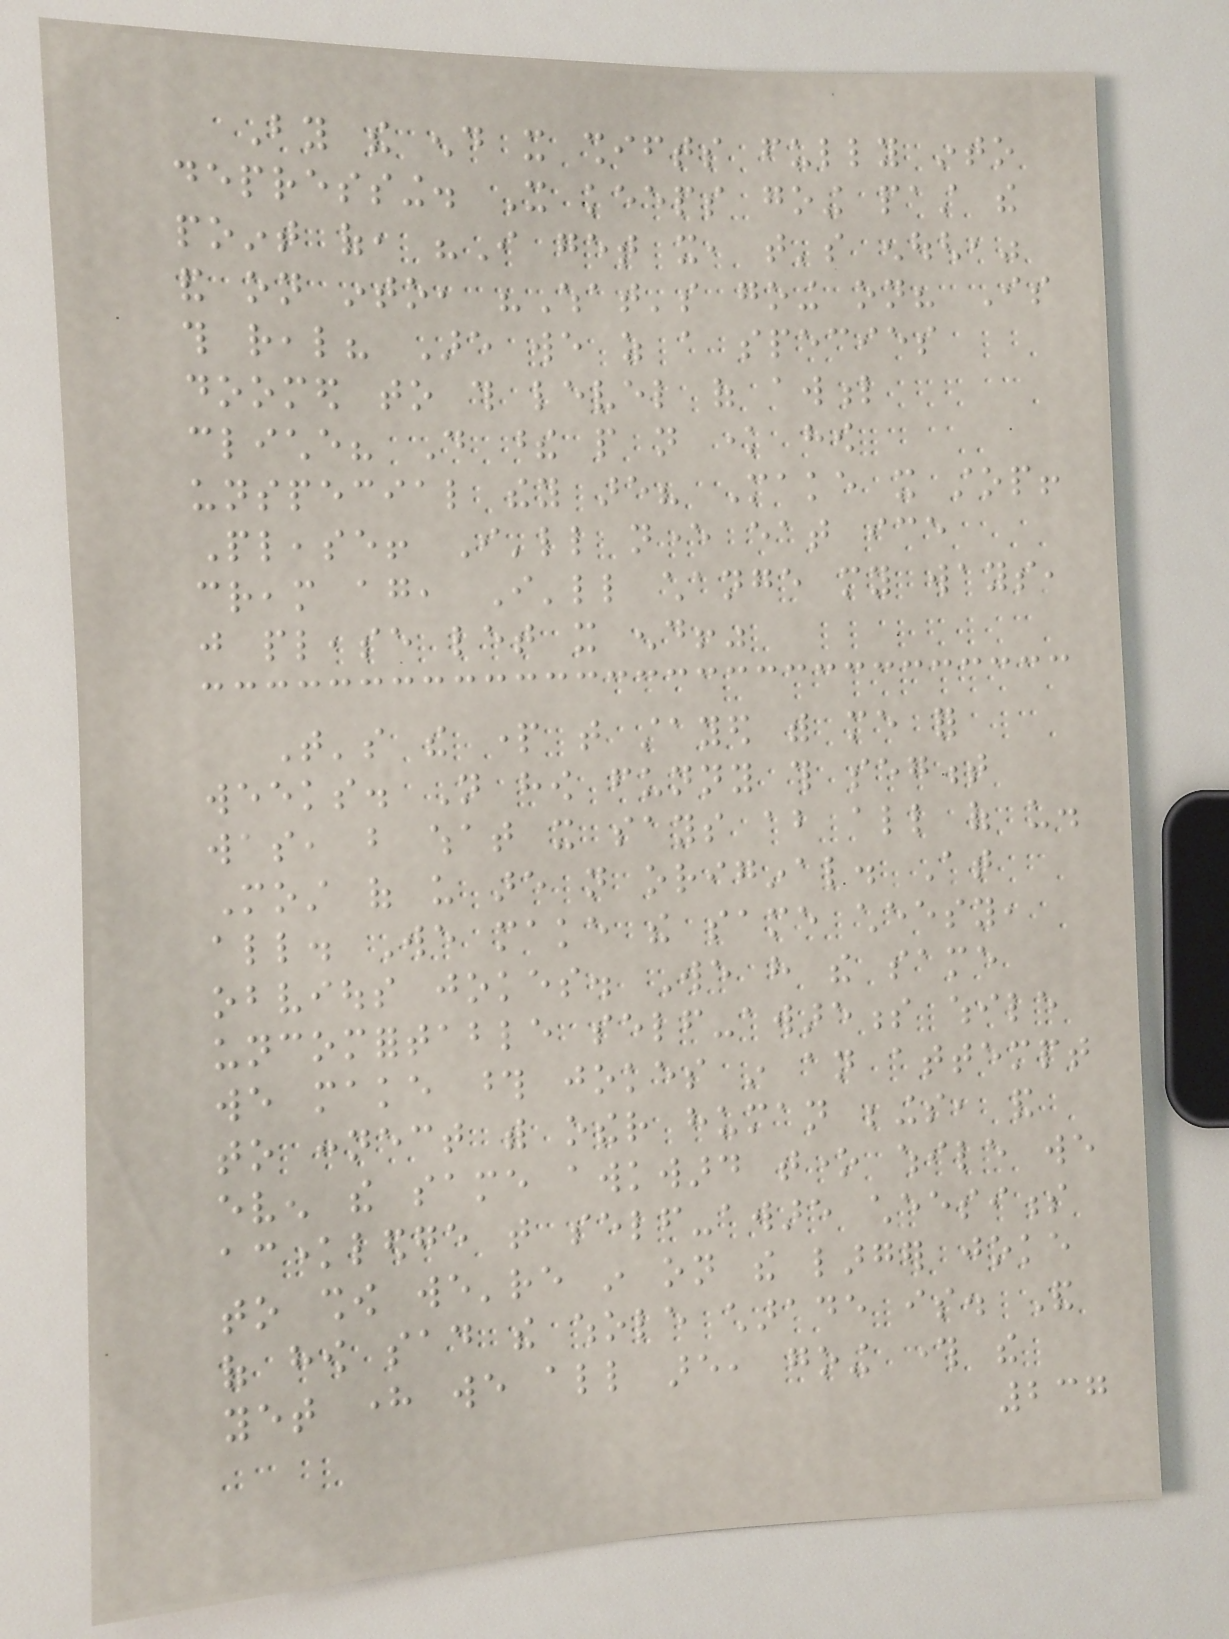By the end it shifts fully into
depressing. It keeps going past the
point of, "I get it, that's enough,"
and on into, "What's going on? Is
this real? Are we as a species
doomed to this level of awful
cliche? Do these people not know how
unspecial they are? Make it stop!
Please! I'll never eat ice
cream again, I'll change my ways,
just please let it end!"
That's the part that stayed with me for
weeks. Not how funny this segment
was, but what it says about all of us.
Most of us are not original. At
all. We make the same cheesy,
obvious jokes. We have the same
uncomfortable self-awareness while
we make those jokes in an attempt
to connect with other human beings, and
even the same awkward tone while we
acknowledge that self-aware cheesiness
to show we're in on the larger joke
of how sad the whole charade is. And
yet here we all are, going through the
237
